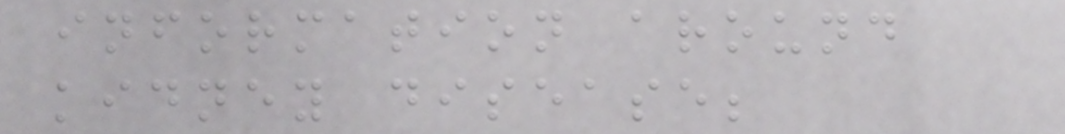information around
kidney disease;
